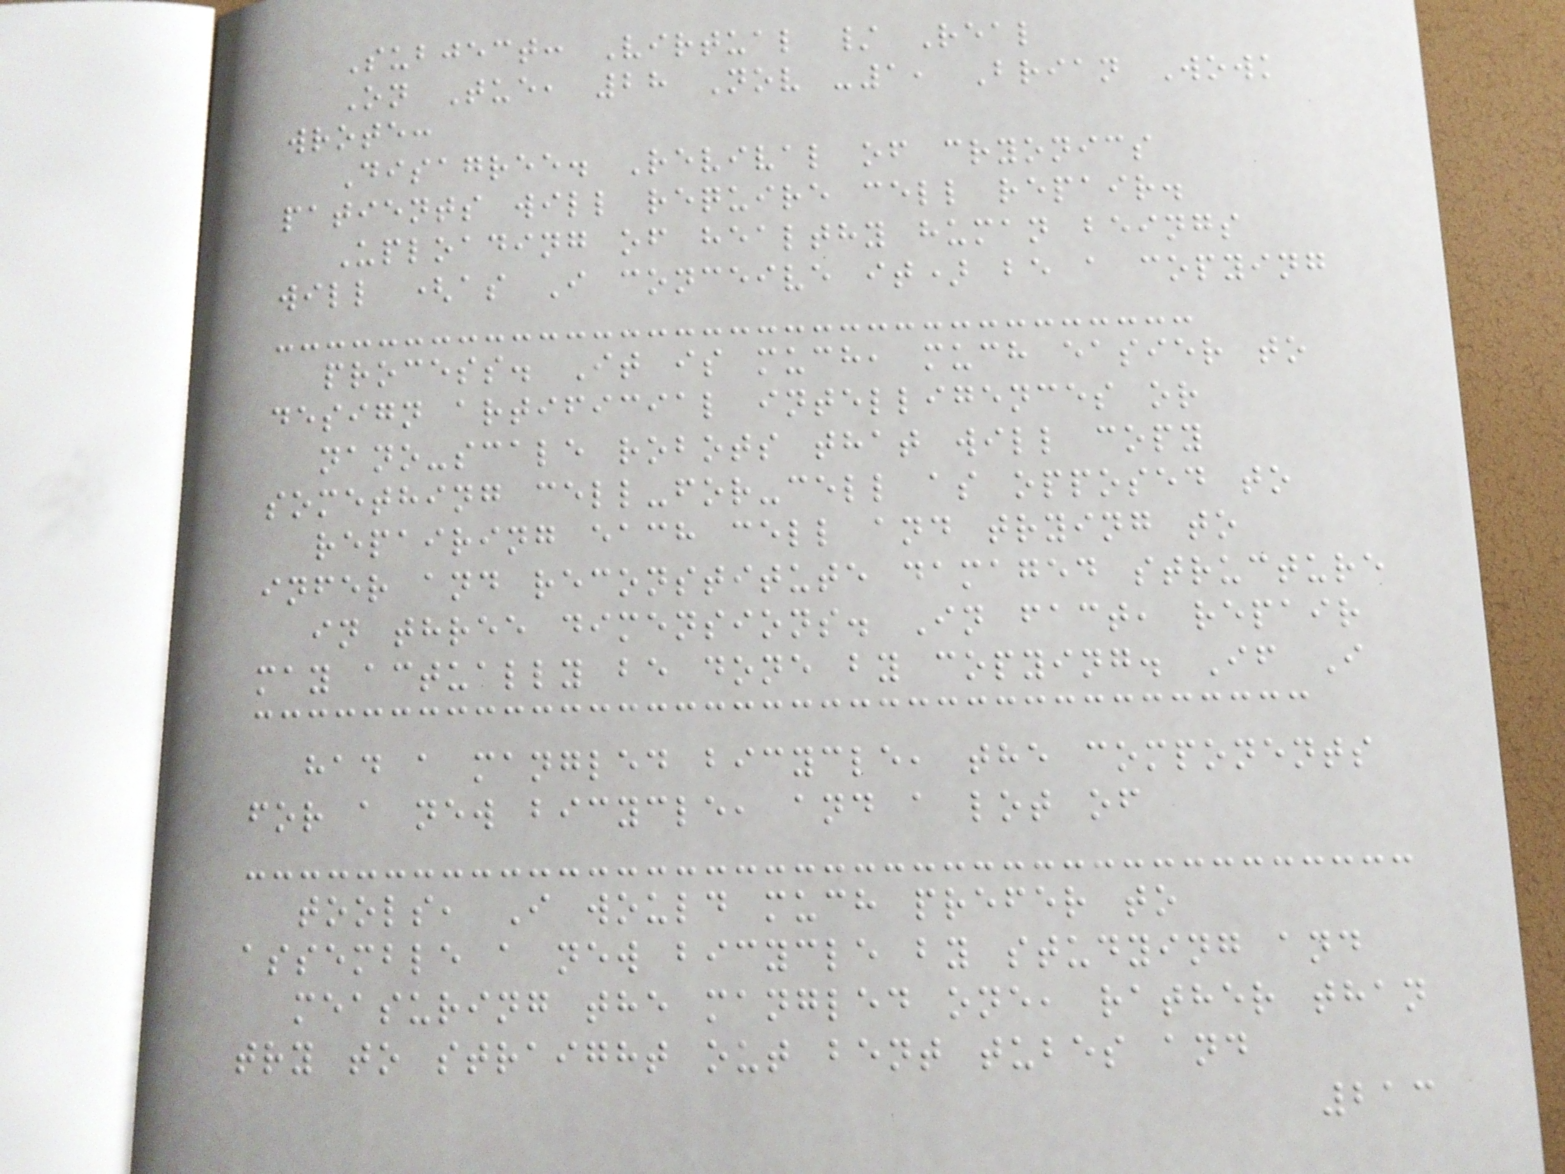Subject: Virtual / Real
On Tue, 28 Nov -1, Brian Wowk
wrote:
Disagree. Revival of cryonics
patients will require cell repair.
Uploading of healthy human beings
will (as I conceive it) be a copying
process. It is much, much easier to
design artificial intelligences or
nano-scale robots that will copy
something cell-for-cell as opposed to
repairing each cell and trying to
infer and reconstitute damaged structure
in three dimensions. In fact, repair
may actually be done by copying. If I
had a mangled bicycle, the components
for a new bicycle, and a lot of
tools, I would much prefer to
assemble a new bicycle by studying and
measuring the mangled one, rather than
try to straight out bent tubes and
213
